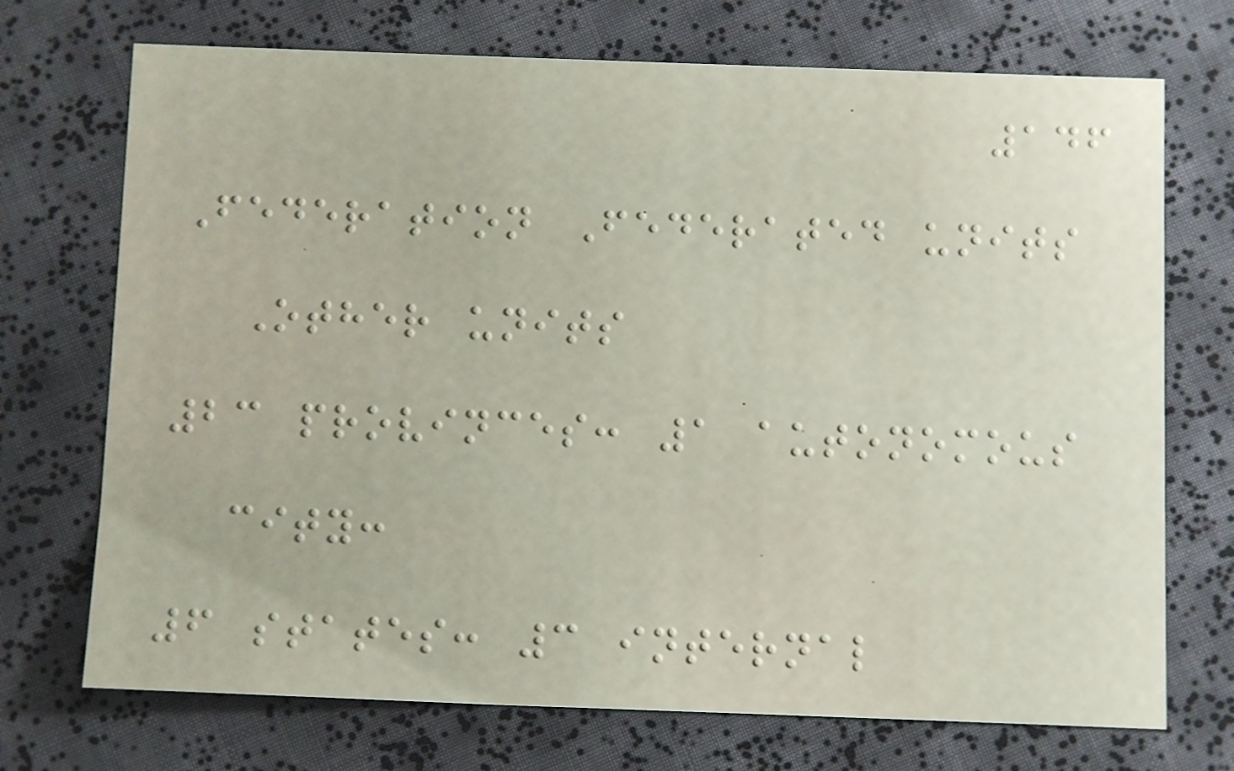146
Federation Federated units
Other units
23 provinces: 1 autonomous
city:
6 states: 3 internal
